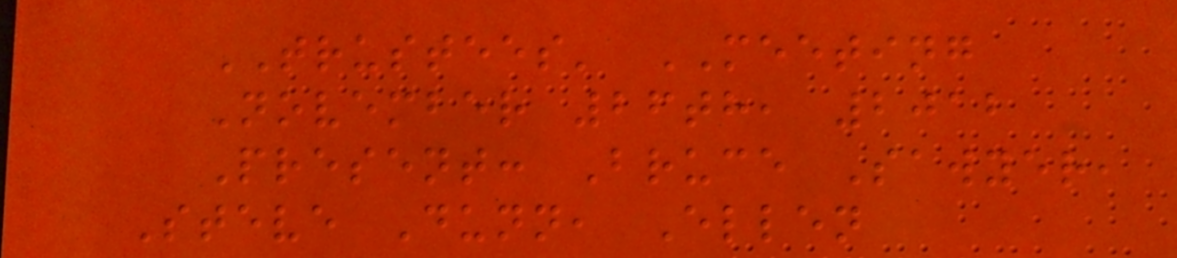TRUSTEES' MEETING
November 26th, 2012
Present: Bruce Sawyer,
Steve Dunn, Ellen
